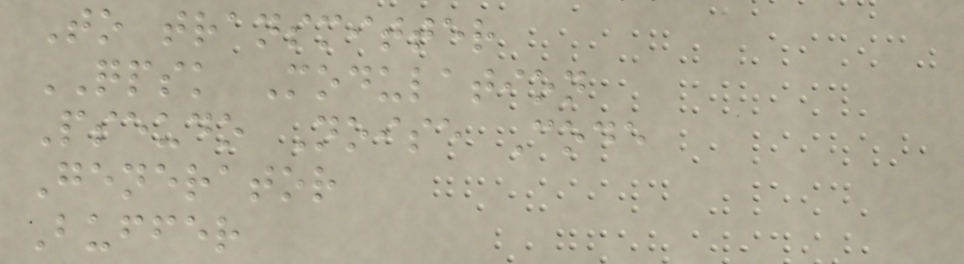To transmitter
QPSK Modulation
Pseudo Noise Code
Generator
Buffer
